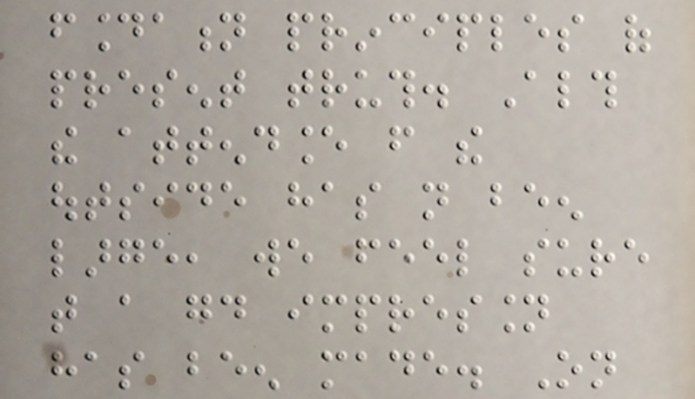foundation principles of
present truth. Although
the attendance from the
outside has not been
large, we feel sure
that a good impression
has been made. On
